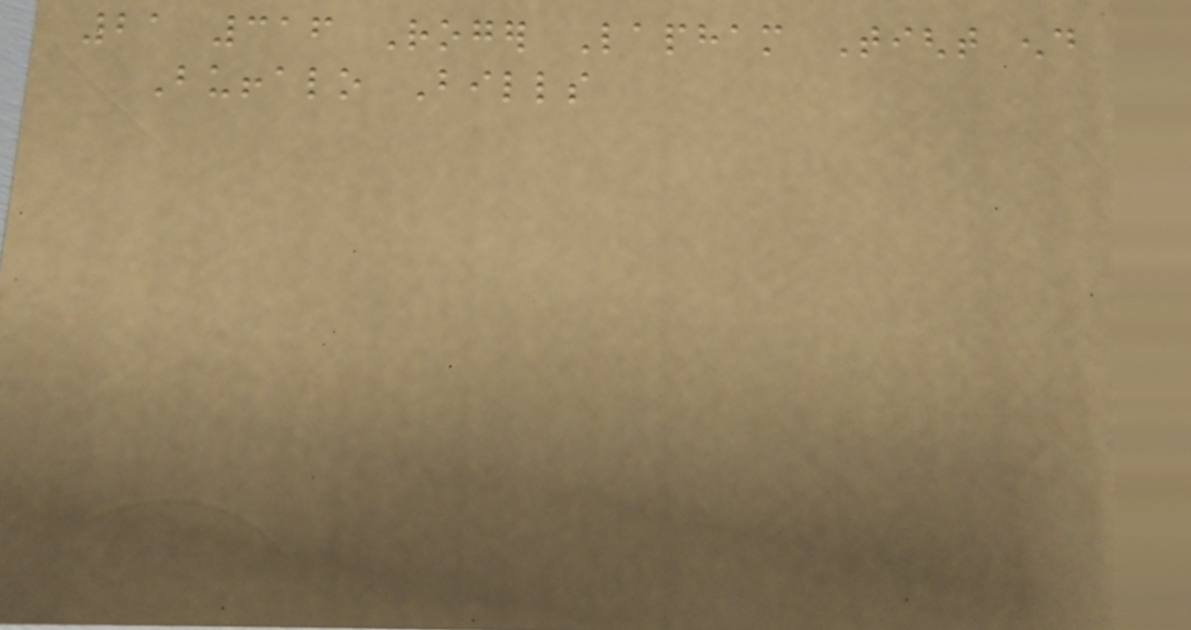21 316 Roger Lapham Tight end
Buffalo Bills
